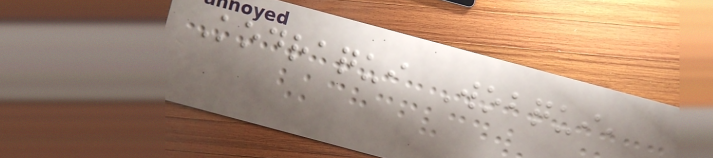Kodraqui Wobqui,
